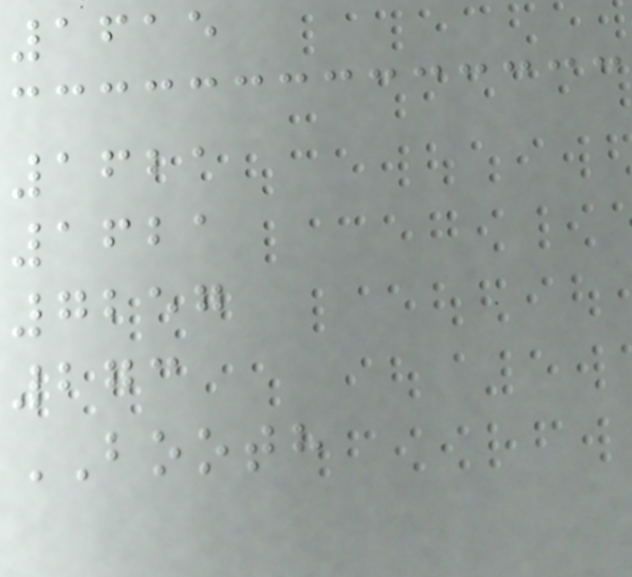1615
1621
1621
7257
273
BOOTH
